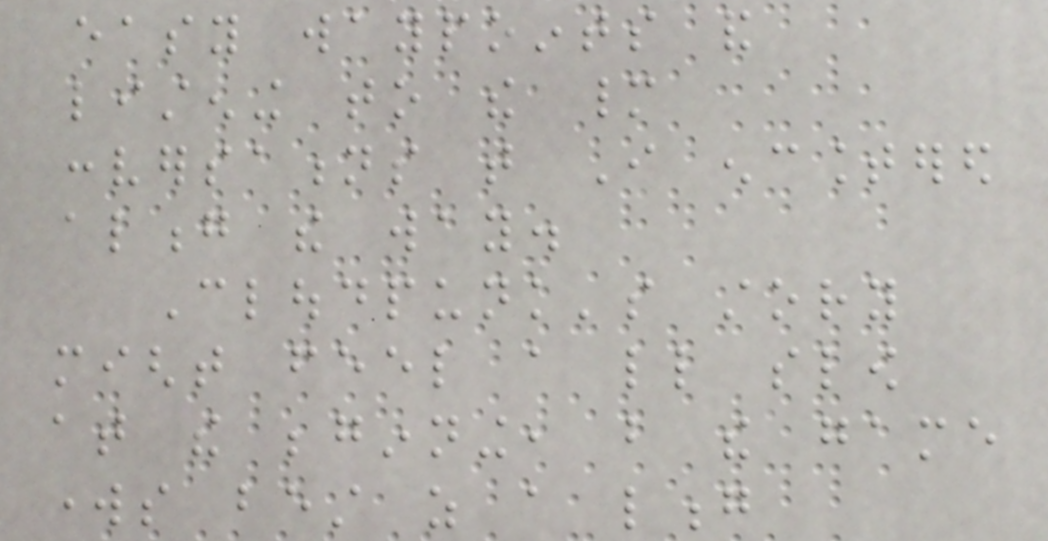easy waypoints and
listening to the many
conversations that I encountered
along the way.
Cloudpunk's story
might feel a little slow
at the beginning, but the game
works best as a long
